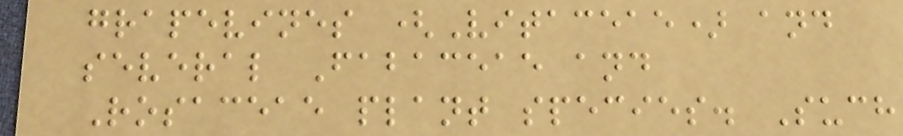grapevines (Vitaceae) and
several Fabaceae and
Rosaceae plant species. Such
